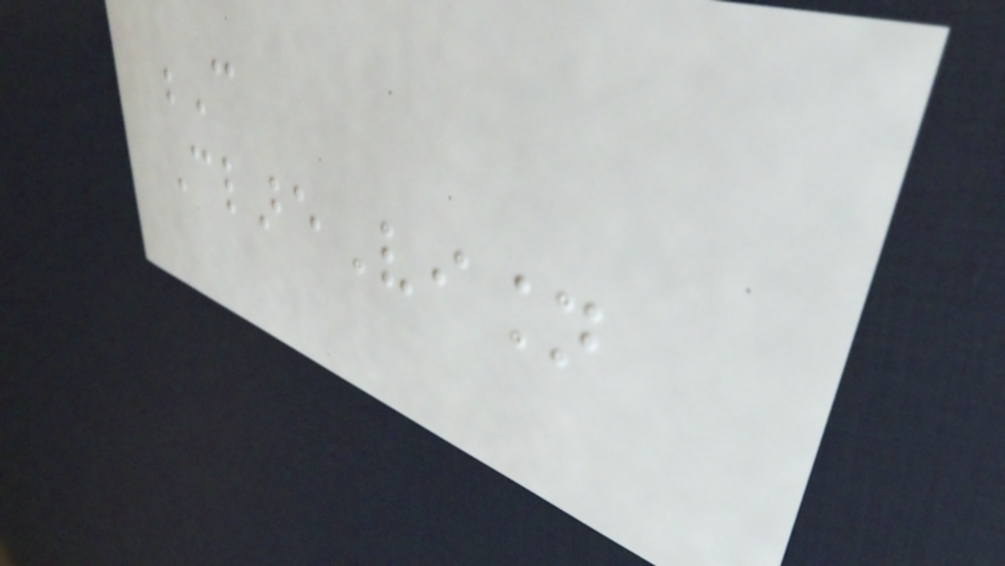C
ClareVision
